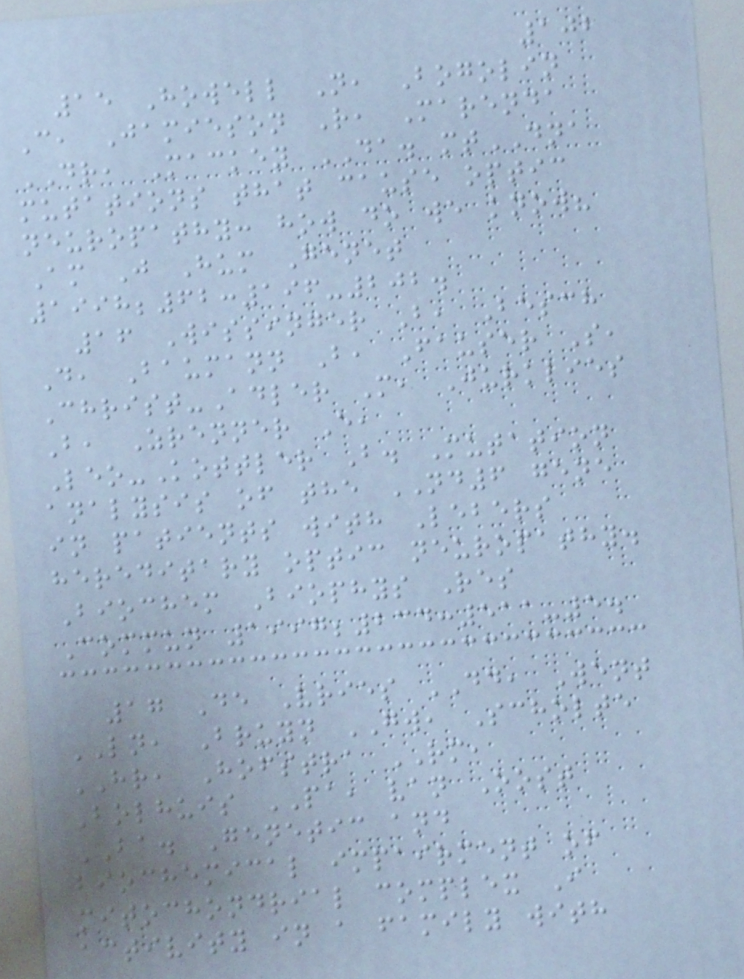102
15 Howell N, Bogolin
C, Jamieson R, Marenda
DR, Mackey DA. mtDNA
mutations that cause optic
neuropathy: how do we know?
Am J Hum Genet
1998;62:196-202.
16 Wissinger B, Besch
D, Baumann B, Fauser S,
Christ-Adler M, Jurklies
B, Zrenner E,
Leo-Kottler B. Mutation
analysis of the ND6 gene
in patients with Lebers
hereditary optic neuropathy.
Biochem Biophys Res
Commun 1997;234:511-5.
17 De Vries DD, Went
LN, Bruyn GW, Scholte
HR, Hofstra RM,
Bolhuis PA, van Oost
BA. Genetic and
biochemical impairment of
mitochondrial complex I
activity in a family with
